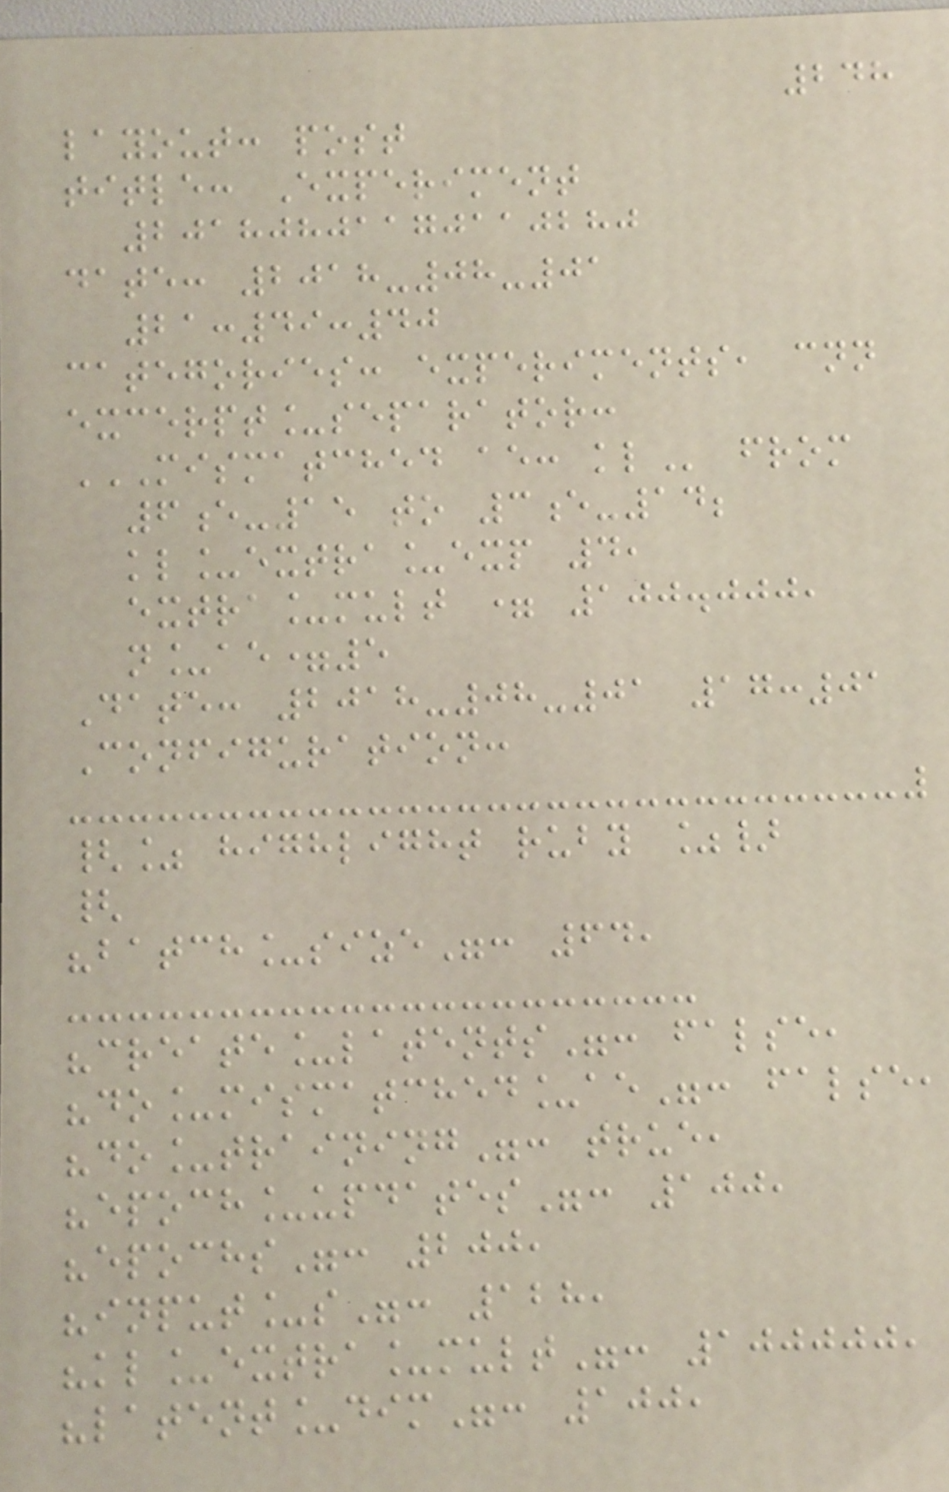248
layout: post
title: Experiment
20180801170110280
date: 2018-08-01
21:49:40
categories: experiments, cnn
excerpt_separator:
MISMATCHED AE: KL from
6e-15 to 3e-14;
kl_extra_exp 4,
extra_mult = 100.000,
n_ae=5
Date: 2018-08-01 17:01
Configuration:
{% highlight ruby %}
{
"batch_size": 64,
"create_latents": false,
"do_mismatched_ae": false,
"do_training": true,
"epoch_updates": 100,
"epochs": 200,
"input_s": 128,
"kl_extra_mult": 100000,
"latent_dim": 100,
